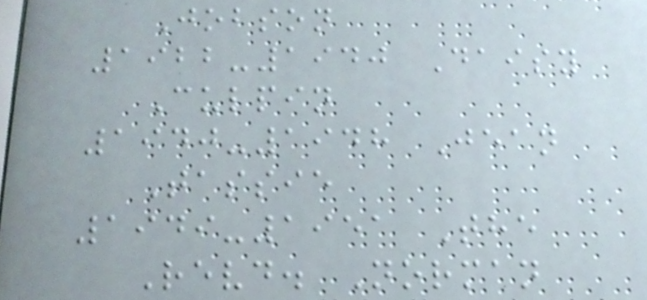Jobson
1922-1940 Daisy
Culpin
1940-1948 Jean
Tassie
1949-1951 The
Revd. Norman
